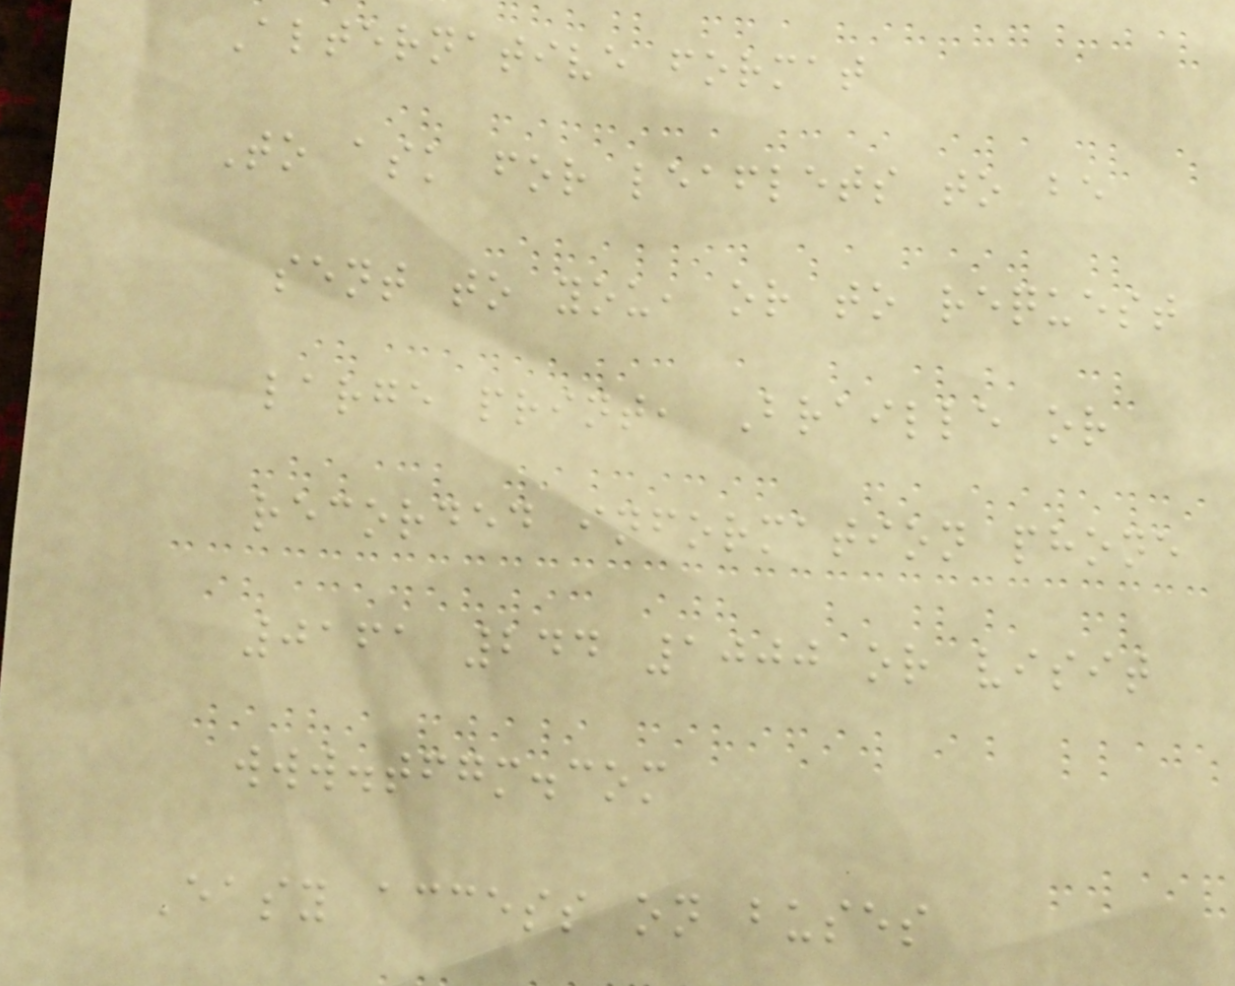Alternative format
To ask for leaflets to be
sent to you, or to request
large print, Braille or
recorded information phone
0161 244 1000 or visit
www.tfgm.com
Easy access on buses
